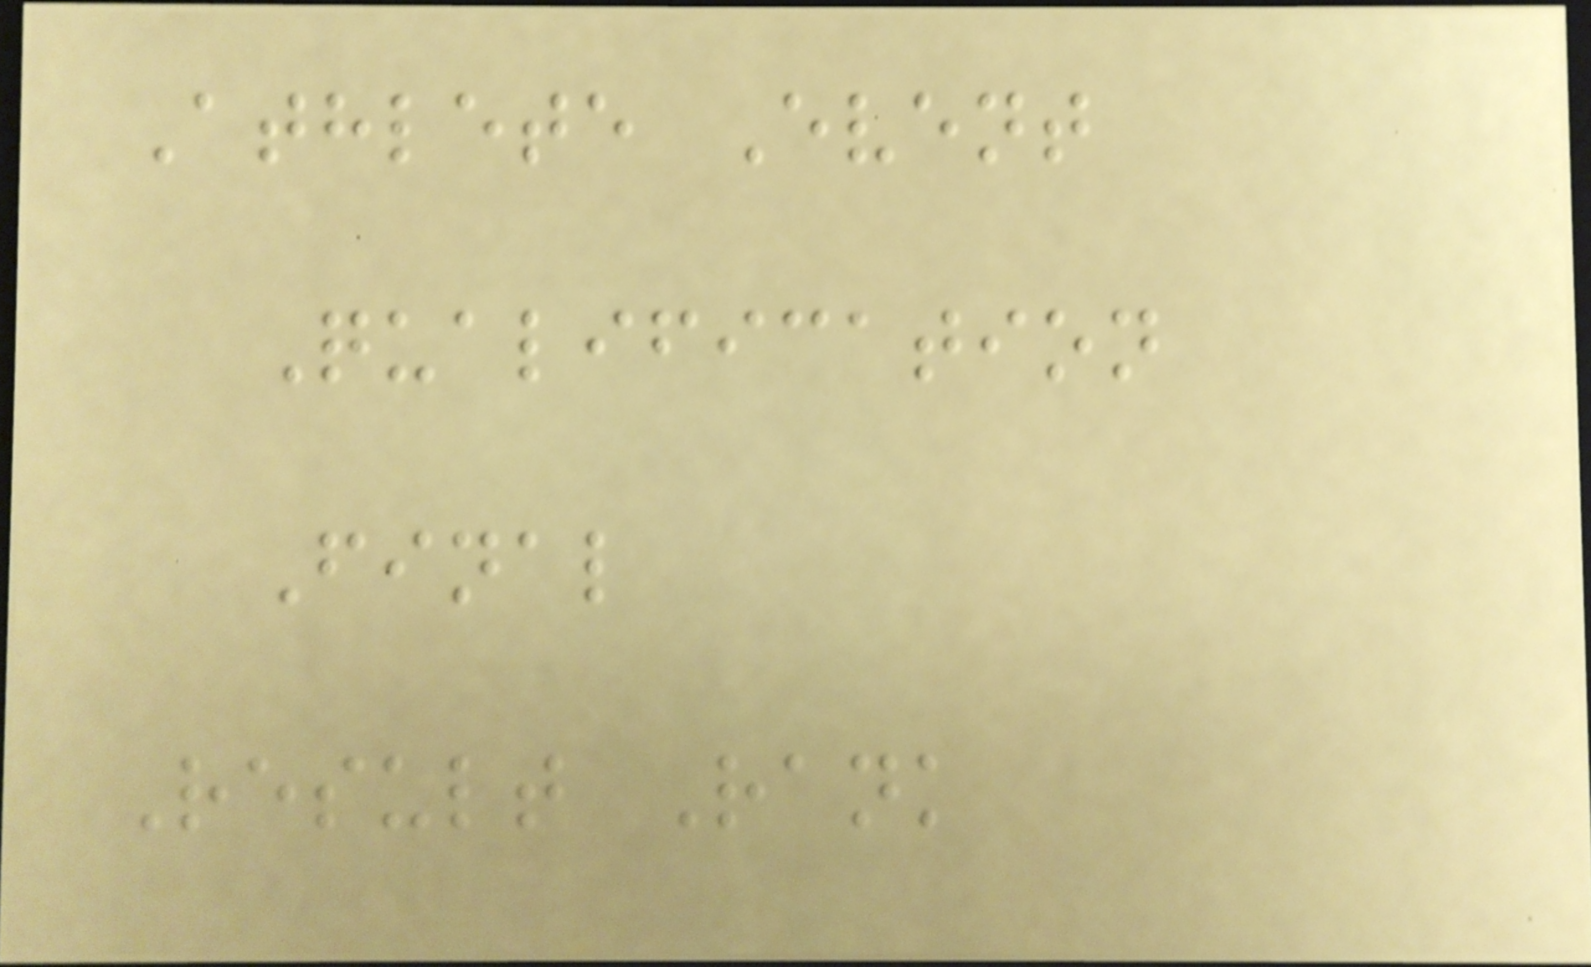Athlete Event
Qualification
Final
Result Rank
